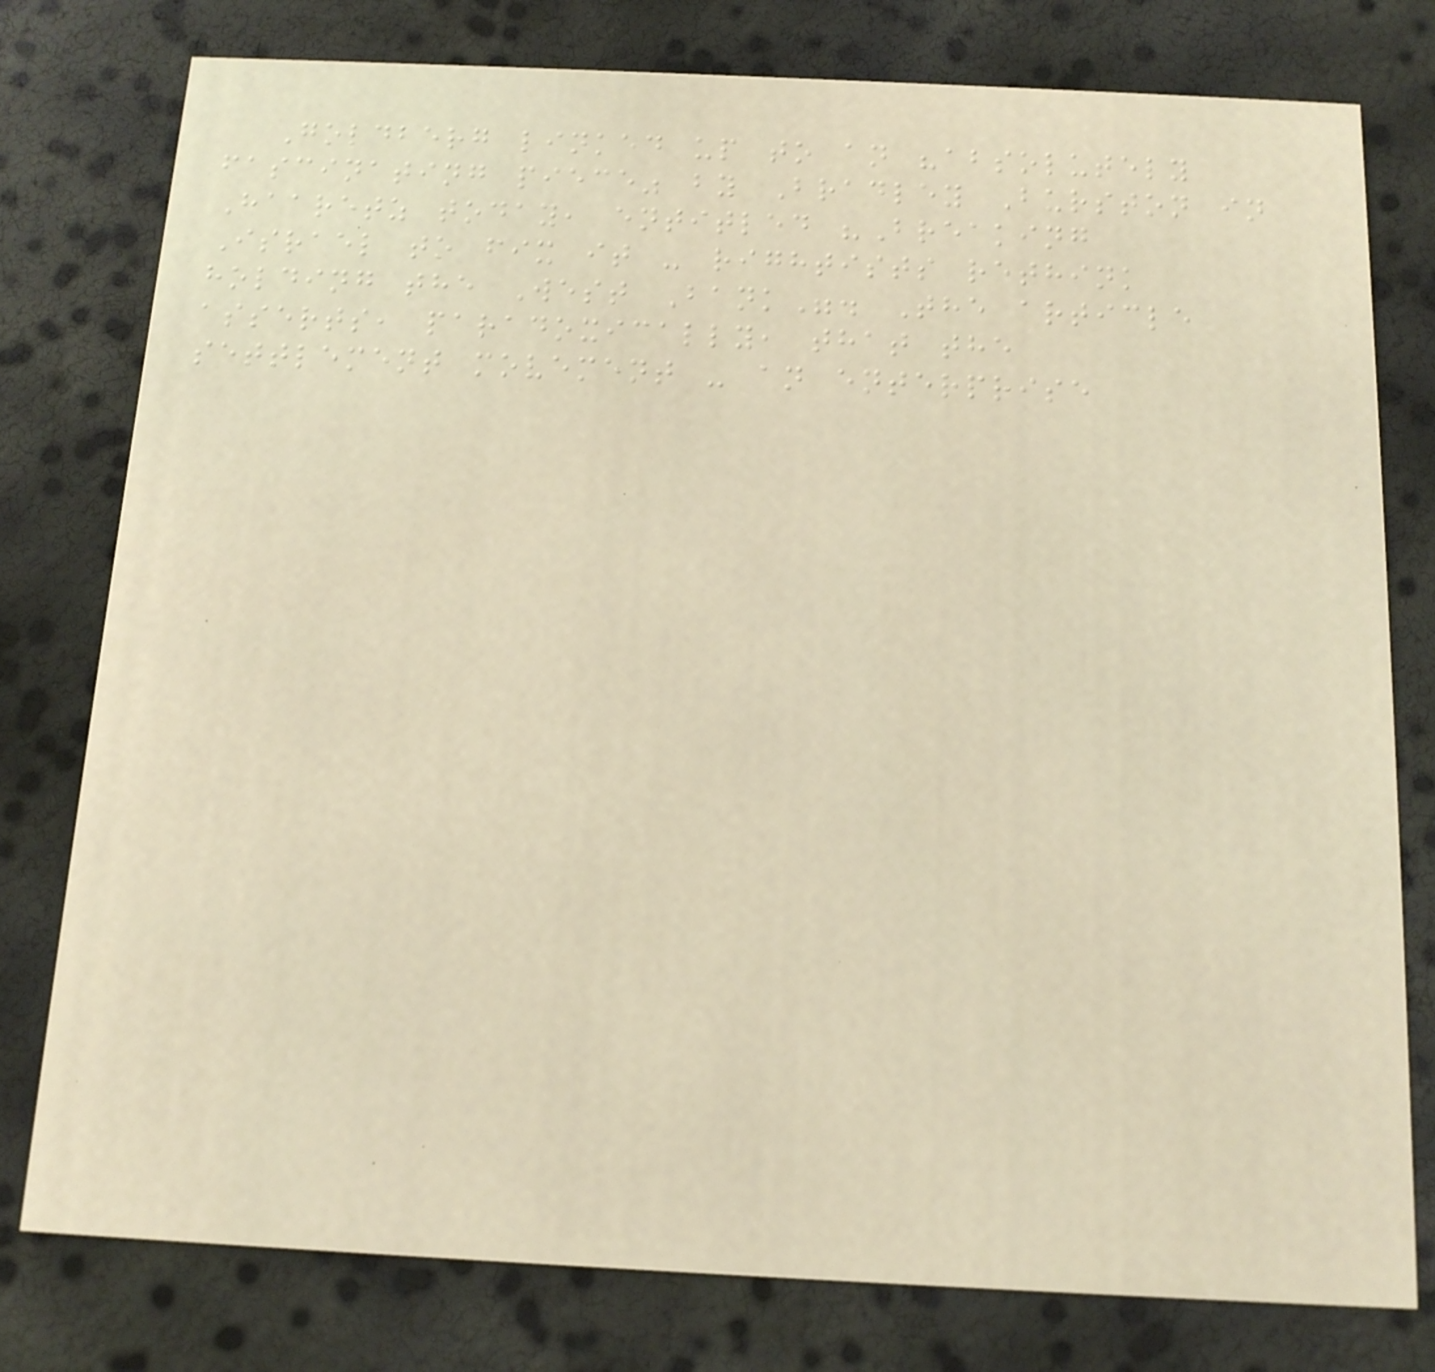Goldberg linked up to an "absolutely
fascinating piece" by Bradley Burston in
Haaretz today, entitled "Breaking
Israel to fix it - rightists rethink
holding the West Bank". The article
asserts, paradoxically, that the
settlement movement - an enterprise
